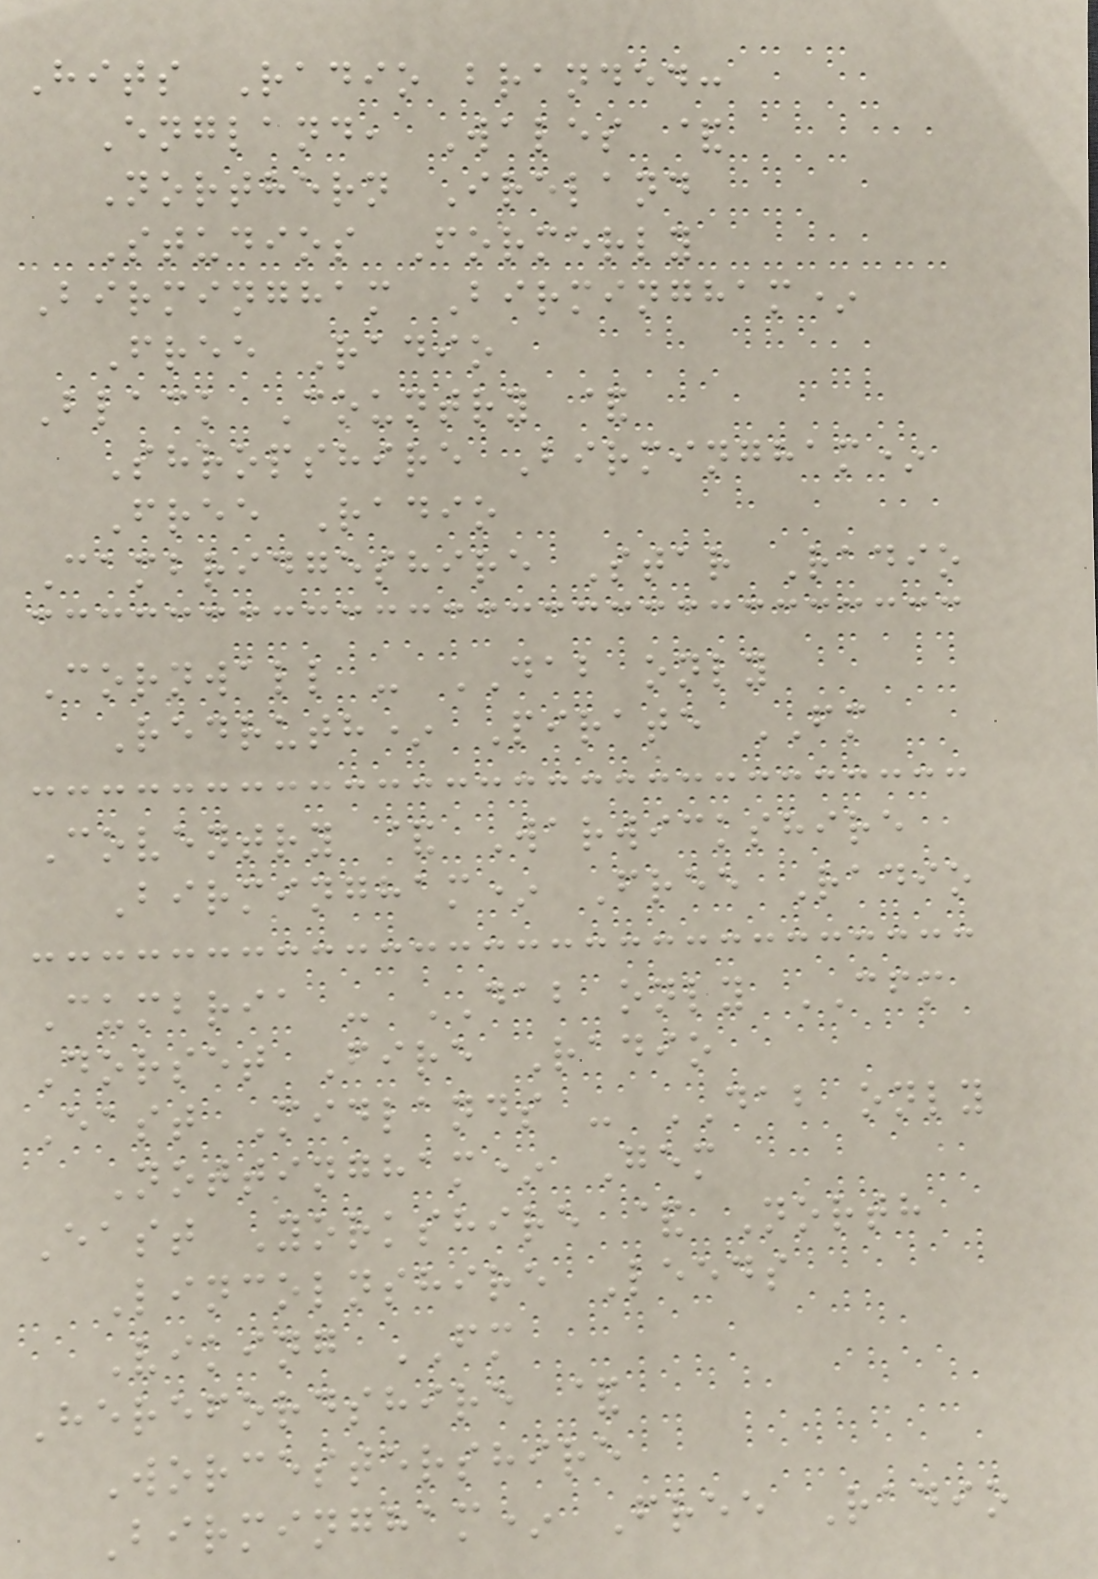Hits Radio branded:
England, Wales &
Northern Ireland
Studios Formerly
Birmingham Birmingham*
Free Radio
Black Country &
Shropshire Birmingham*
Free Radio
Cambridgeshire Star Radio
Cornwall - DAB only
Redruth* Pirate FM
Coventry & Warwickshire
Birmingham* Free Radio
Cumbria - DAB only CFM
Dorset Fire Radio
East Midlands - DAB only
Nottingham* Gem
East Yorkshire & North
Lincolnshire Leeds
Viking FM
Herefordshire &
Worcestershire
Birmingham* Free Radio
